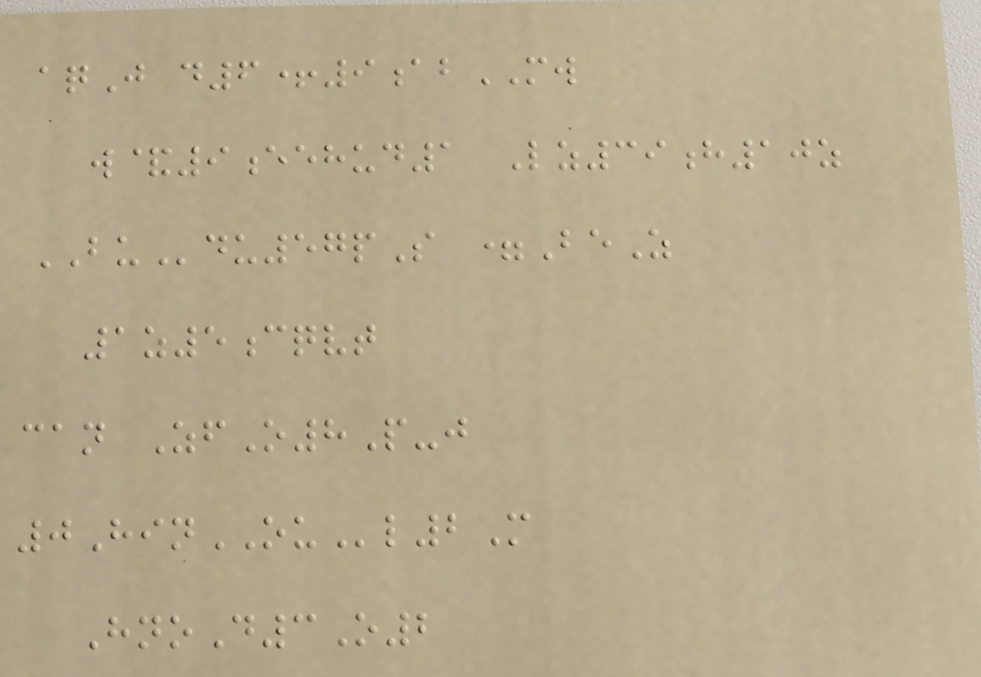aqJ d6+9abMW
w&9eehud1 Lz39h10z
BUdu57pS =BeZ
1z5cqvt
can ZfO8P-j
0HinOUl2M
HnoD3O2
